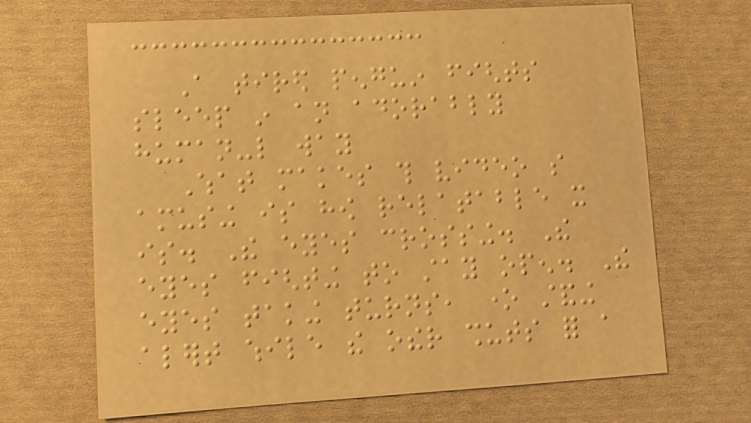A tired penguin fights
sleep in an adorably
human-like way
What makes this video so
amusing is how relatable it
is. The eyes crossing. The
eyes fighting to stay open. The
eyes taking turns, one standing
alert while the other shuts for a
